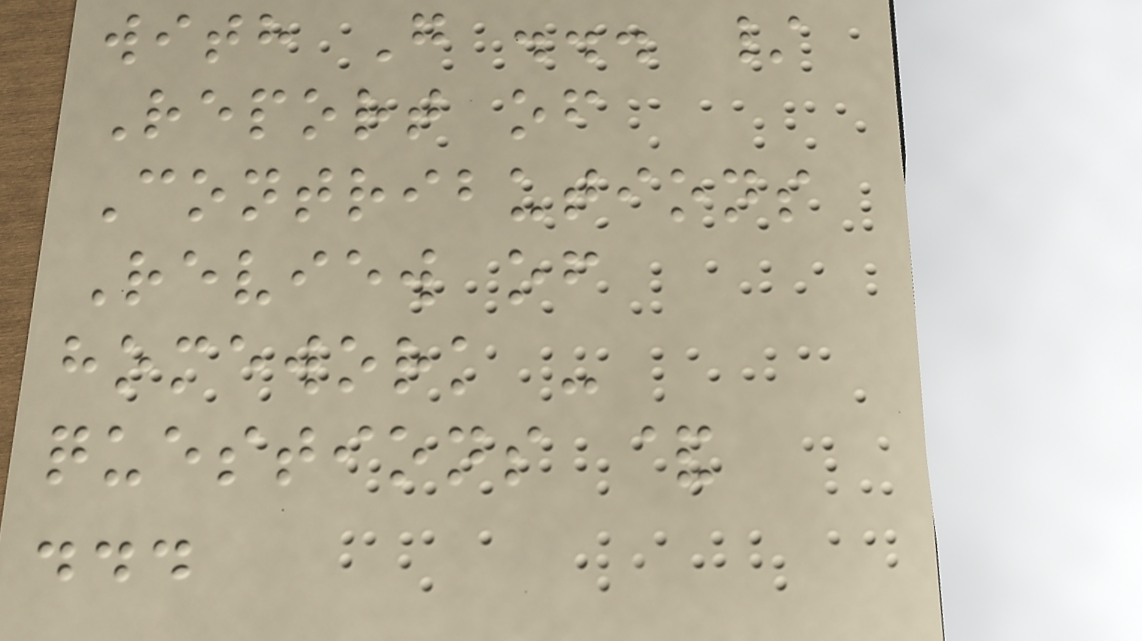with G ... /
Report of
Contributions
Review of
homework -
questions &
...
